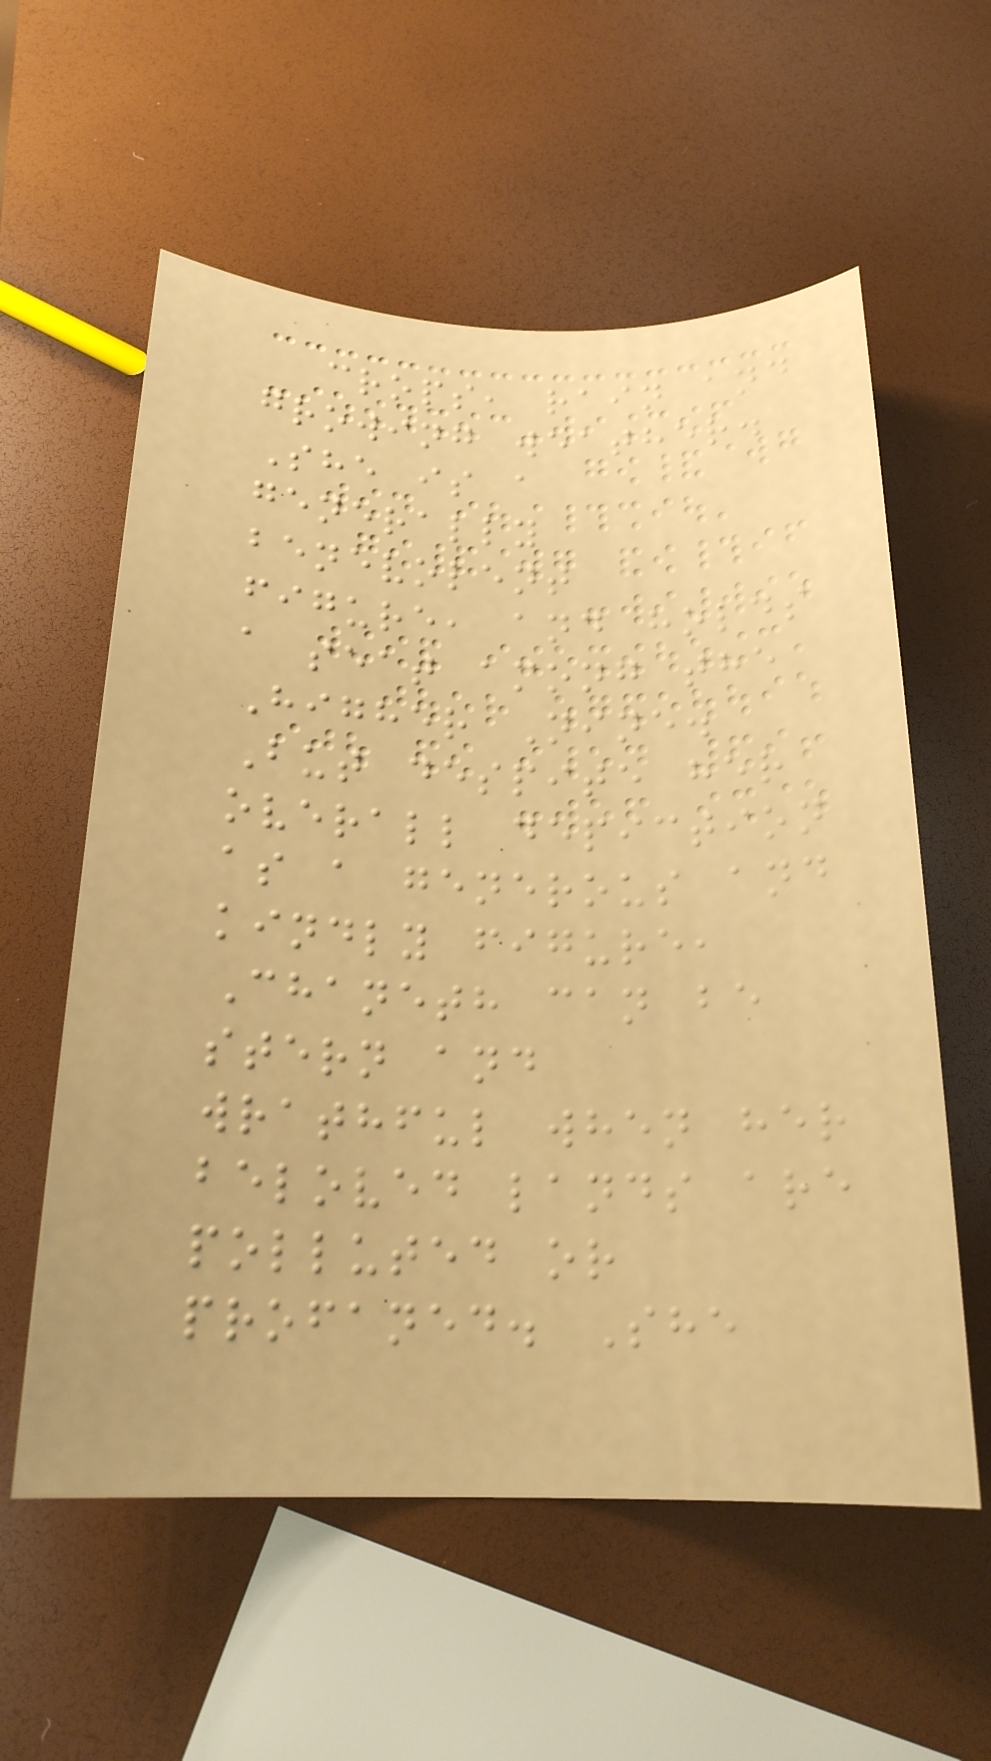crops, rain and
growing weather.
She is a
generally
benevolent
figure, and holds
a seat among the
Higher Nine.
But despite her
overall depiction
as a generous and
kindly figure,
Chaneth can be
stern and
wrathful when her
beloved lands are
polluted or
profaned. She
